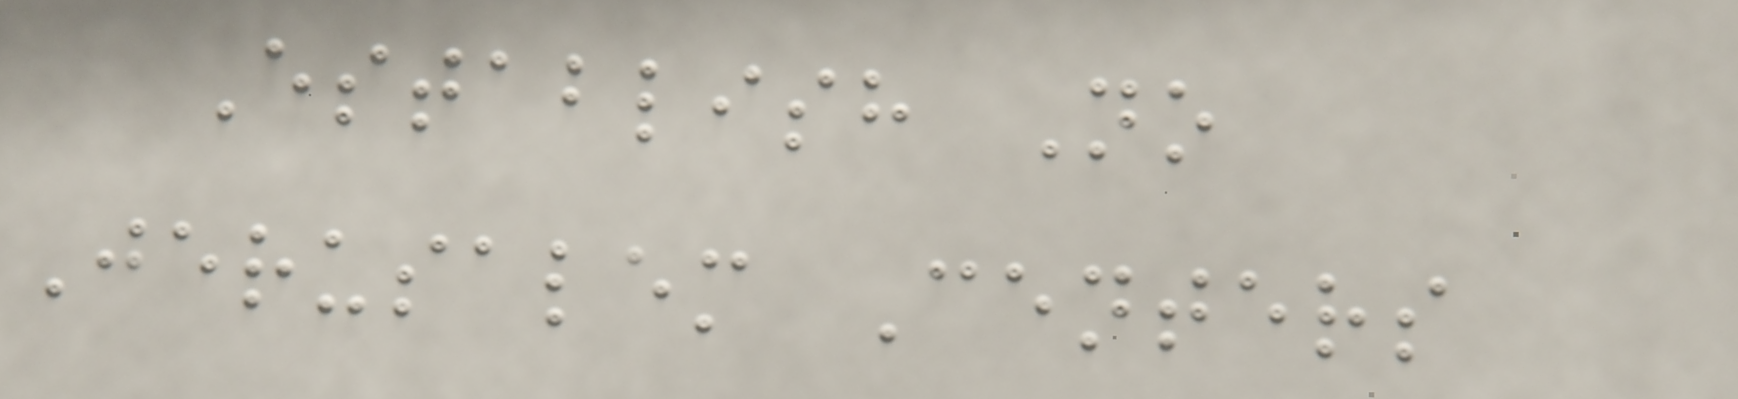Establish No
Jerusalem Centers
